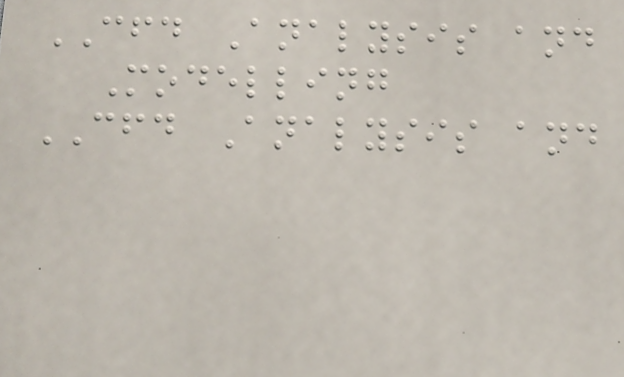CFD Analysis and
Modelling
CFD Analysis and
